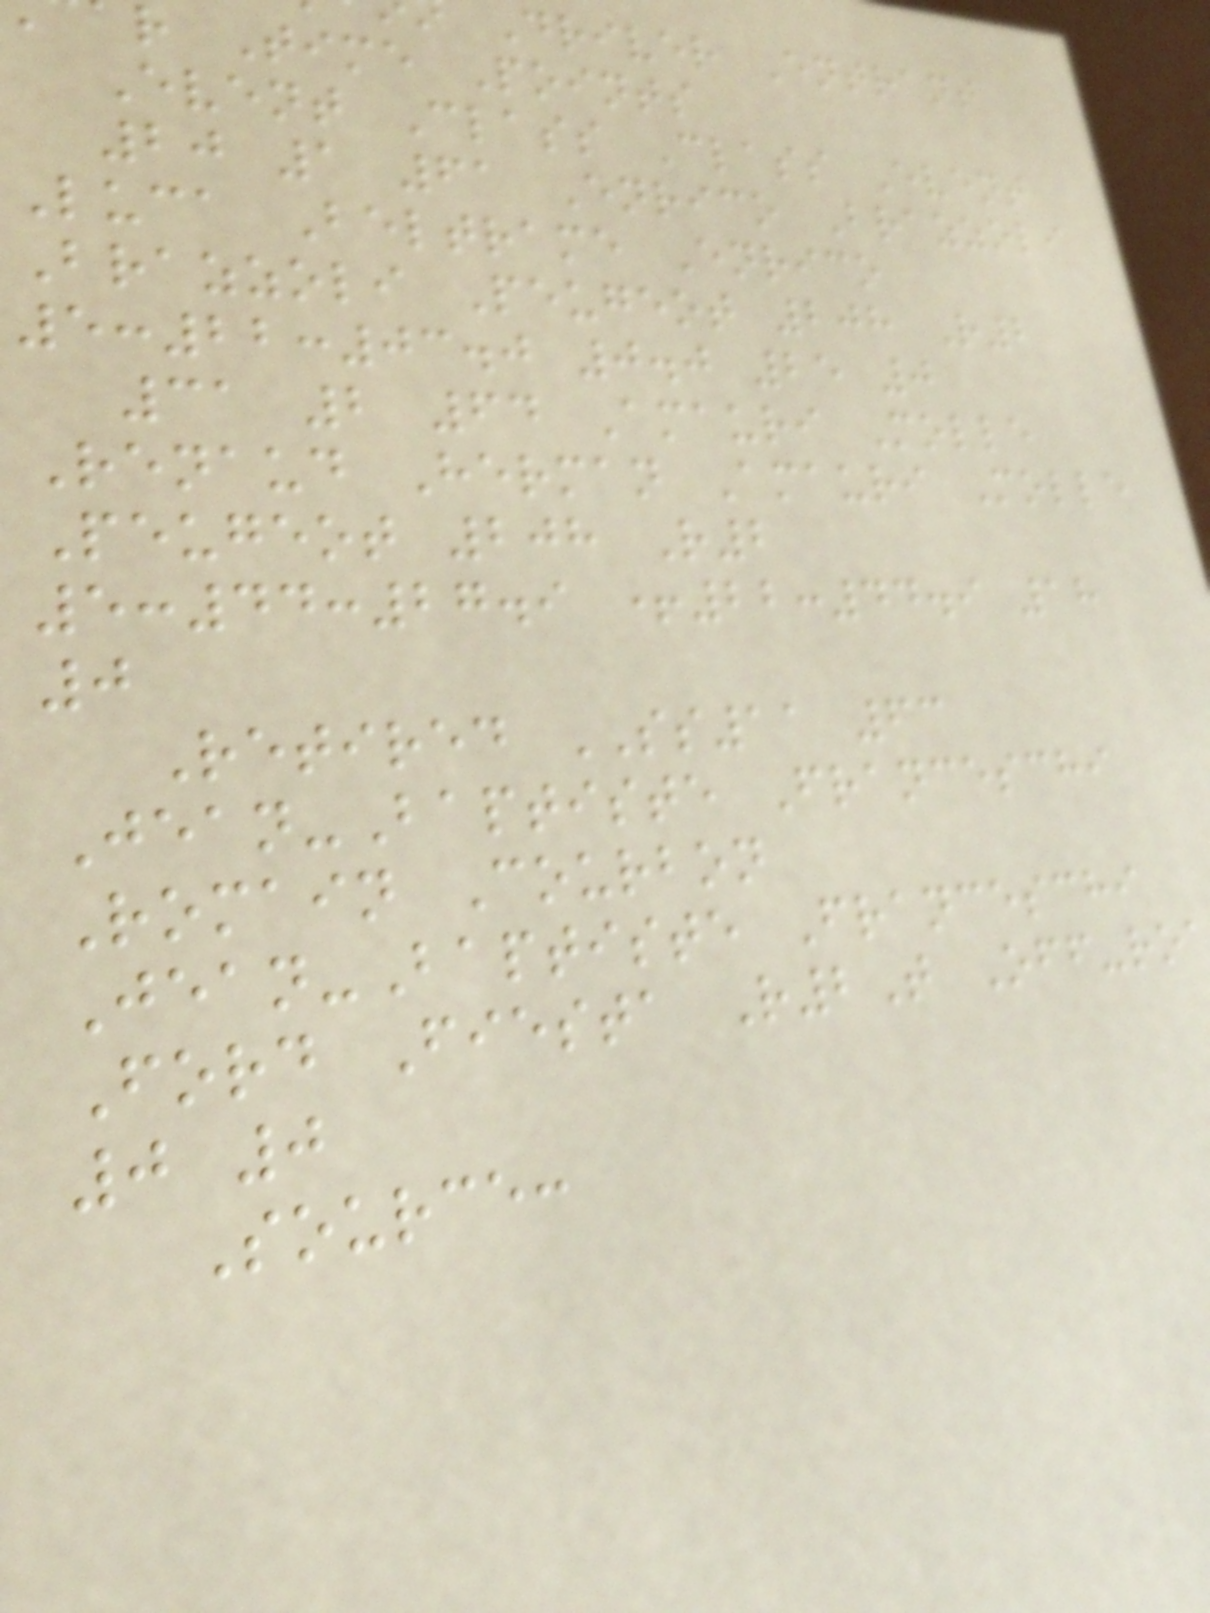Driver Entrant
r Time Points
Event Class Class Event
20 1 61 Enrico Brazzoli
Luca Beltrame Enrico
Brazzoli Peugeot 208 R2
5:22:03.0 0.0 25 0
31 2 64 Amauri Molle
Renaud Herman Amauri Molle
Peugeot 208 R2
5:44:27.9 +22:44.9 18
0
Retired SS11 63
Jean-Baptiste Franceschi
Romain Courbon
Jean-Baptiste Franceschi
Ford Fiesta R2T Off-ro
0 0
Source:
